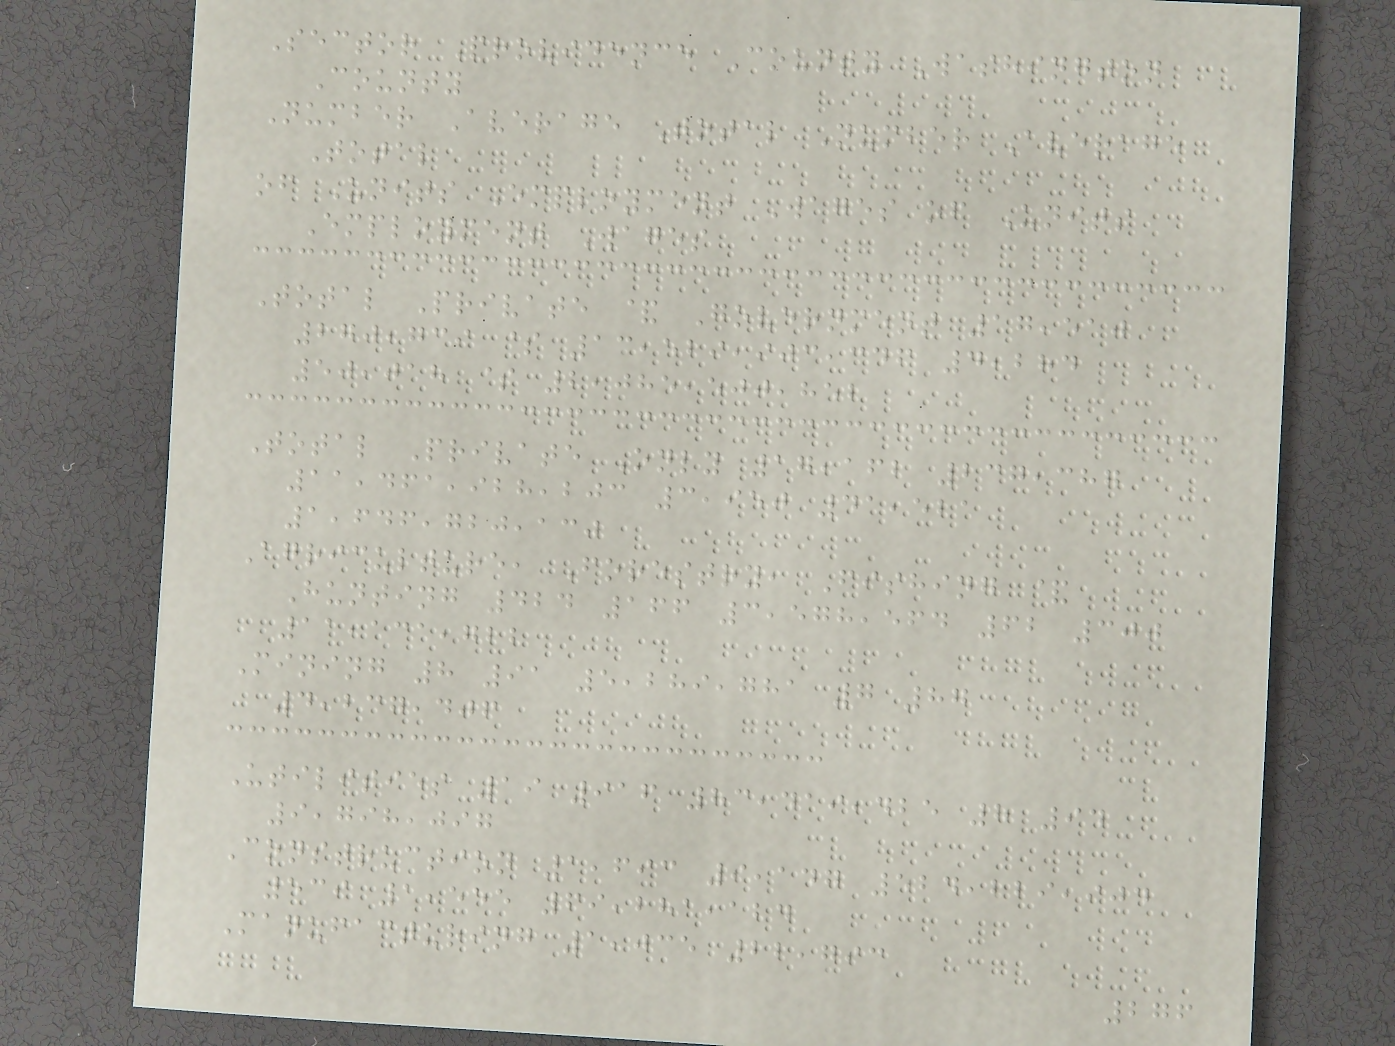Sector Providence County Washington
County
Number Average Total Number Average
Total
of Units Employment Wages of Units
Employment Wages
Total Private & Government 17,510
270,739 $ 13,529,903,346 4,284
50,018 $ 2,085,500,852
Total Private Only 17,162 237,387
11,461,928,203 3,950 41,521
1,646,720,130
Agriculture, Forestry, Fishing &
Hunting 424 166 3,578,564 62 300
11,131,722
Mining 8 91 5,289,781 7 87
4,237,406
Utilities 19 916 83,419,425 8 94
9,798,097
Construction 1,693 9,147 524,229,904
539 1,555 69,281,124
Manufacturing 1,035 22,793
276
